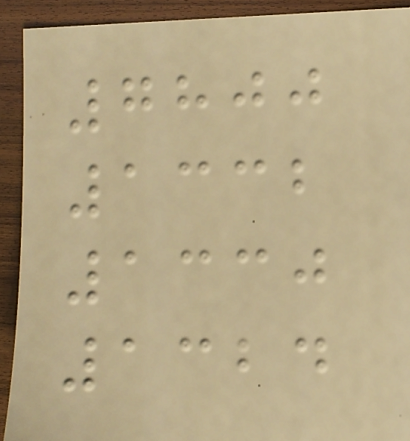7800
1332
1330
1324
